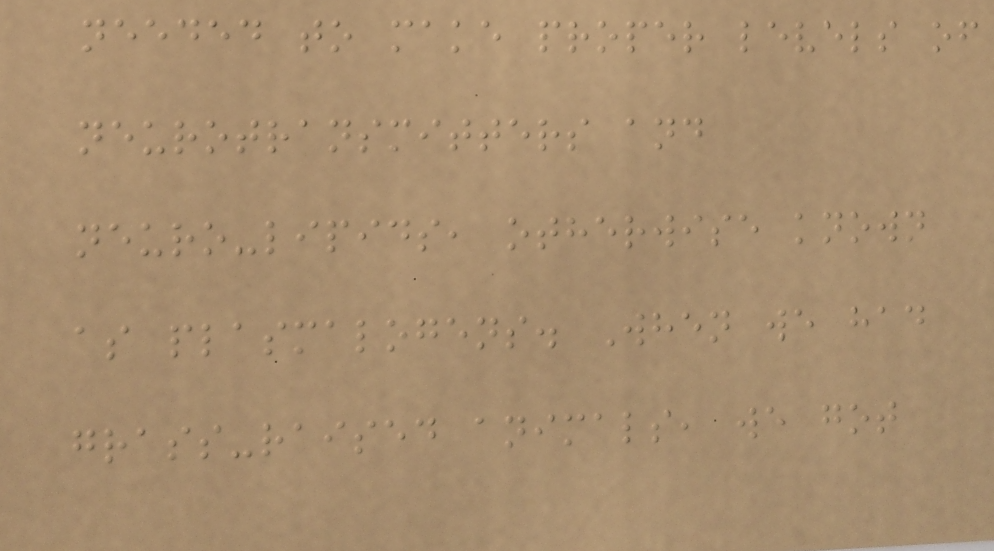needed to make proper levels of
neurotransmitters and
neuro-lipids, otherwise known
as plasmalogens. When we had
grass-raised animals, we got
